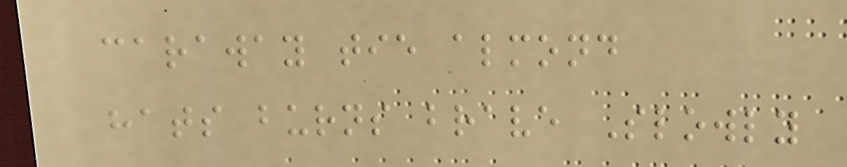caraway tie almond
hats burns brave Slowly
